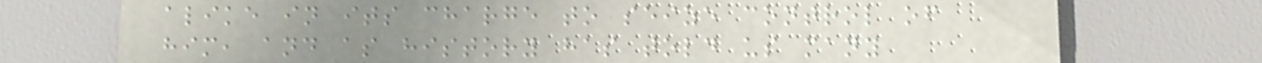alike in its charge to seize control of
him, and as history has told us many
